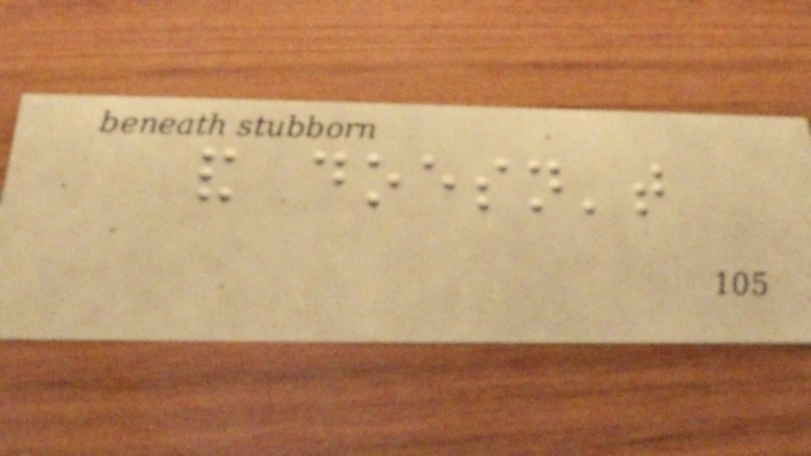and doesn't
